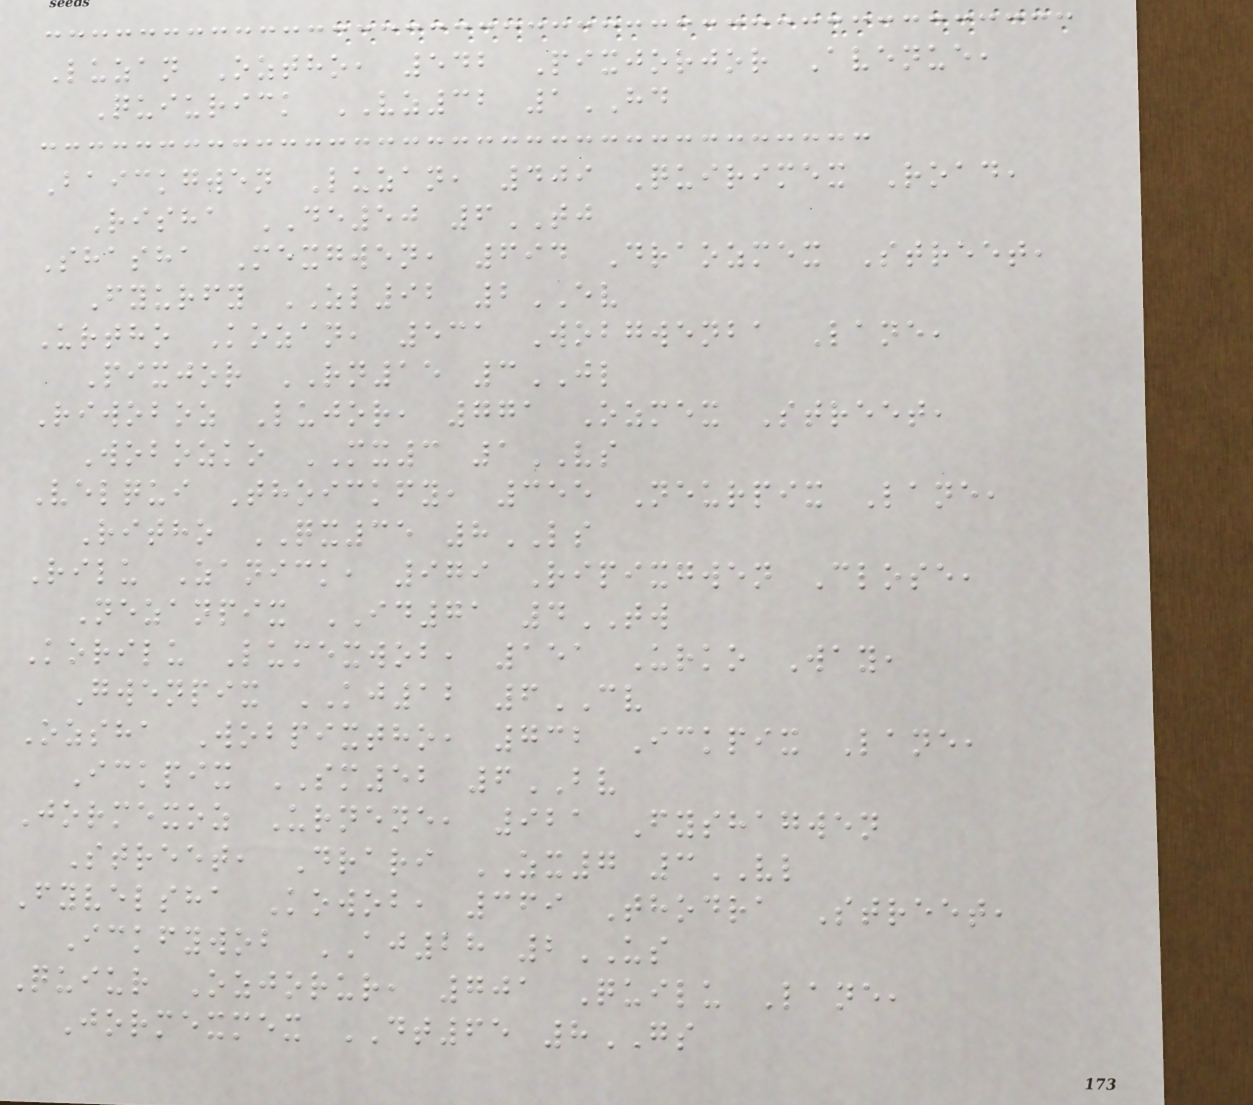Luzan Oztho, 542 Pixjorjor Avenue,
Quiurick VZ32 1HD
Baickgwen Luzan, 409 Quirimex Road,
Risha DE50 6TJ
Shasha Mexgwen, 694 Draozmex Street,
Fyurfy ZL92 2EV
Urtho Kozan, 531 Wobgwenba Lane,
Pixjor RN15 3JL
Riwoboz Lujor, 771 Ozmex Street,
Wobozko MX3 1VS
Velqui Thoickfy, 355 Neurpix Lane,
Ritho QX35 8LS
Rilu Zanick, 979 Ripixgwen Close,
Nezanpix ID71 4TW
Korilu Lumexwob, 151 Urko Way,
Gwenpix KJ12 6CV
Ozsha Wobpixtho, 732 Ickpix Lane,
Ickpix SM52 6BV
Jormexoz Urnene, 921 Fyshagwen
Street, Drari ZX7 3VL
Fyvelsha Kowob, 369 Thodra Street,
Ickfywob AJ28 2US
Quiur Ozjorur, 701 Quilu Lane,
Jormexmex DT65 8GS
